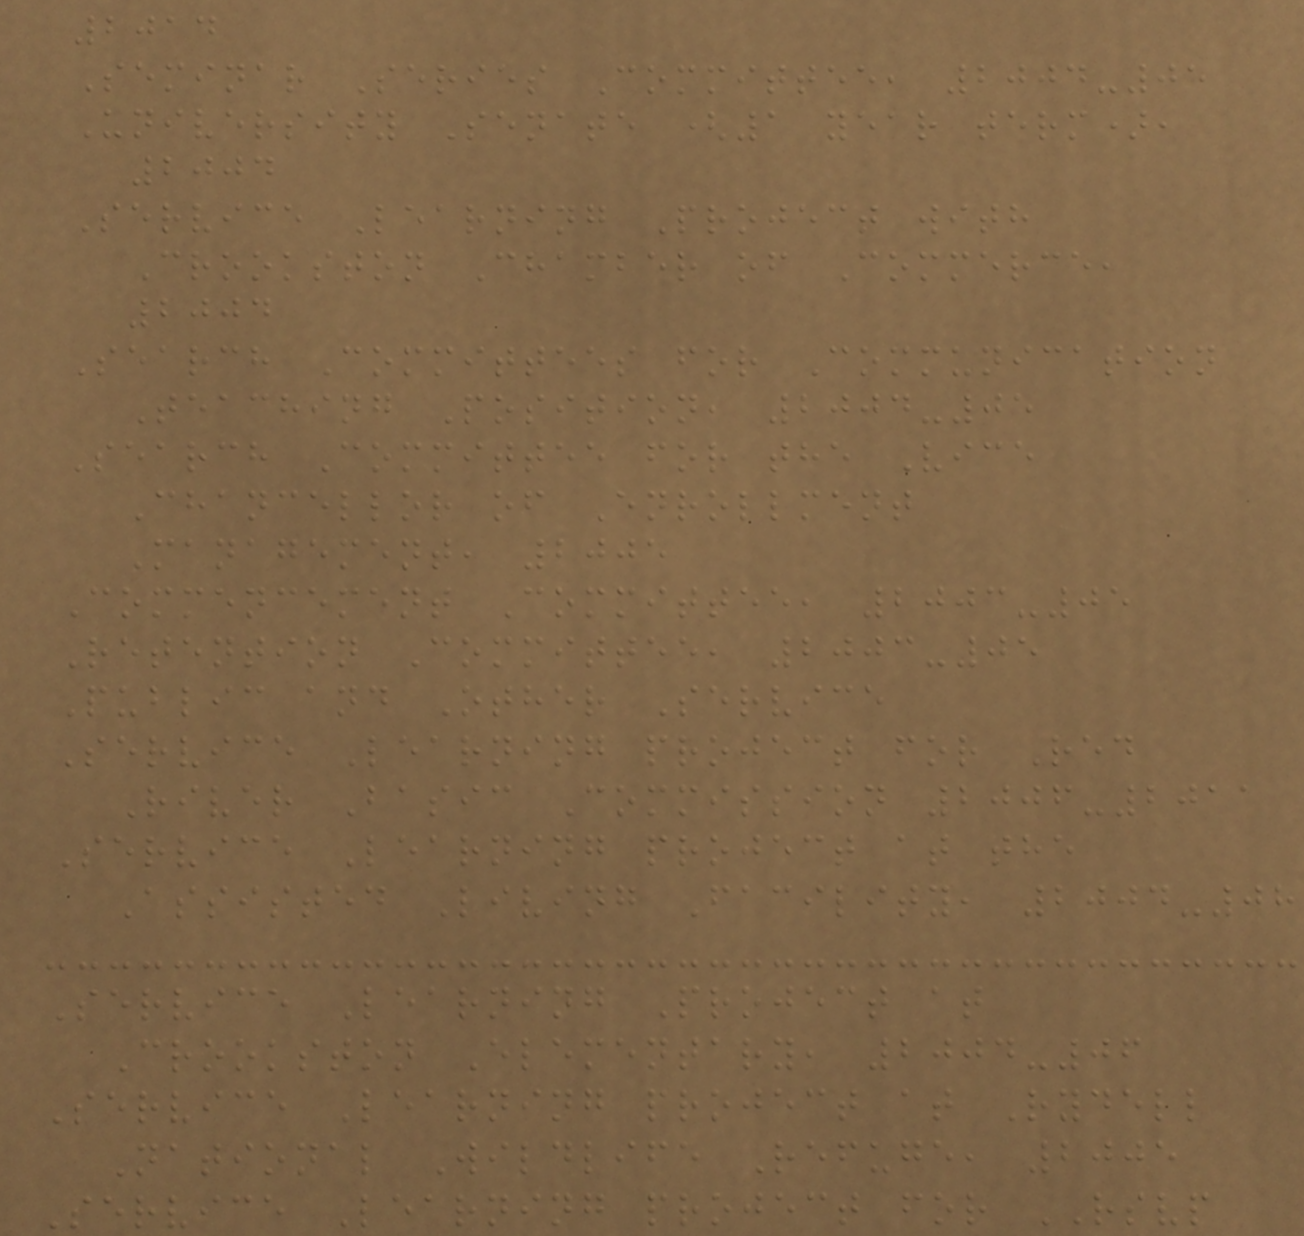2014
Seminar Series Committee, 2004-05
University Senate (1 year term),
2004
Service Learning Project with
Crookston Chamber of Commerce,
2004
Search Committees for Communication
Teaching Position, 2004-05
Search Committee for the Vice
Chancellor of Enrollment
Management, 2005
Commencement Committee, 2003-05
Retention Committee, 2003-05
Public and Other Service
Service Learning project for Red
River Basic Commission 2006-2011
Service Learning project at the
Assisted Living Facility, 2004-08
Service Learning Project at
Crookston Elementary, 2004-06
Service Learning project at Rydell
National Wildlife Refuge, 2005
Service Learning project for RSVP
